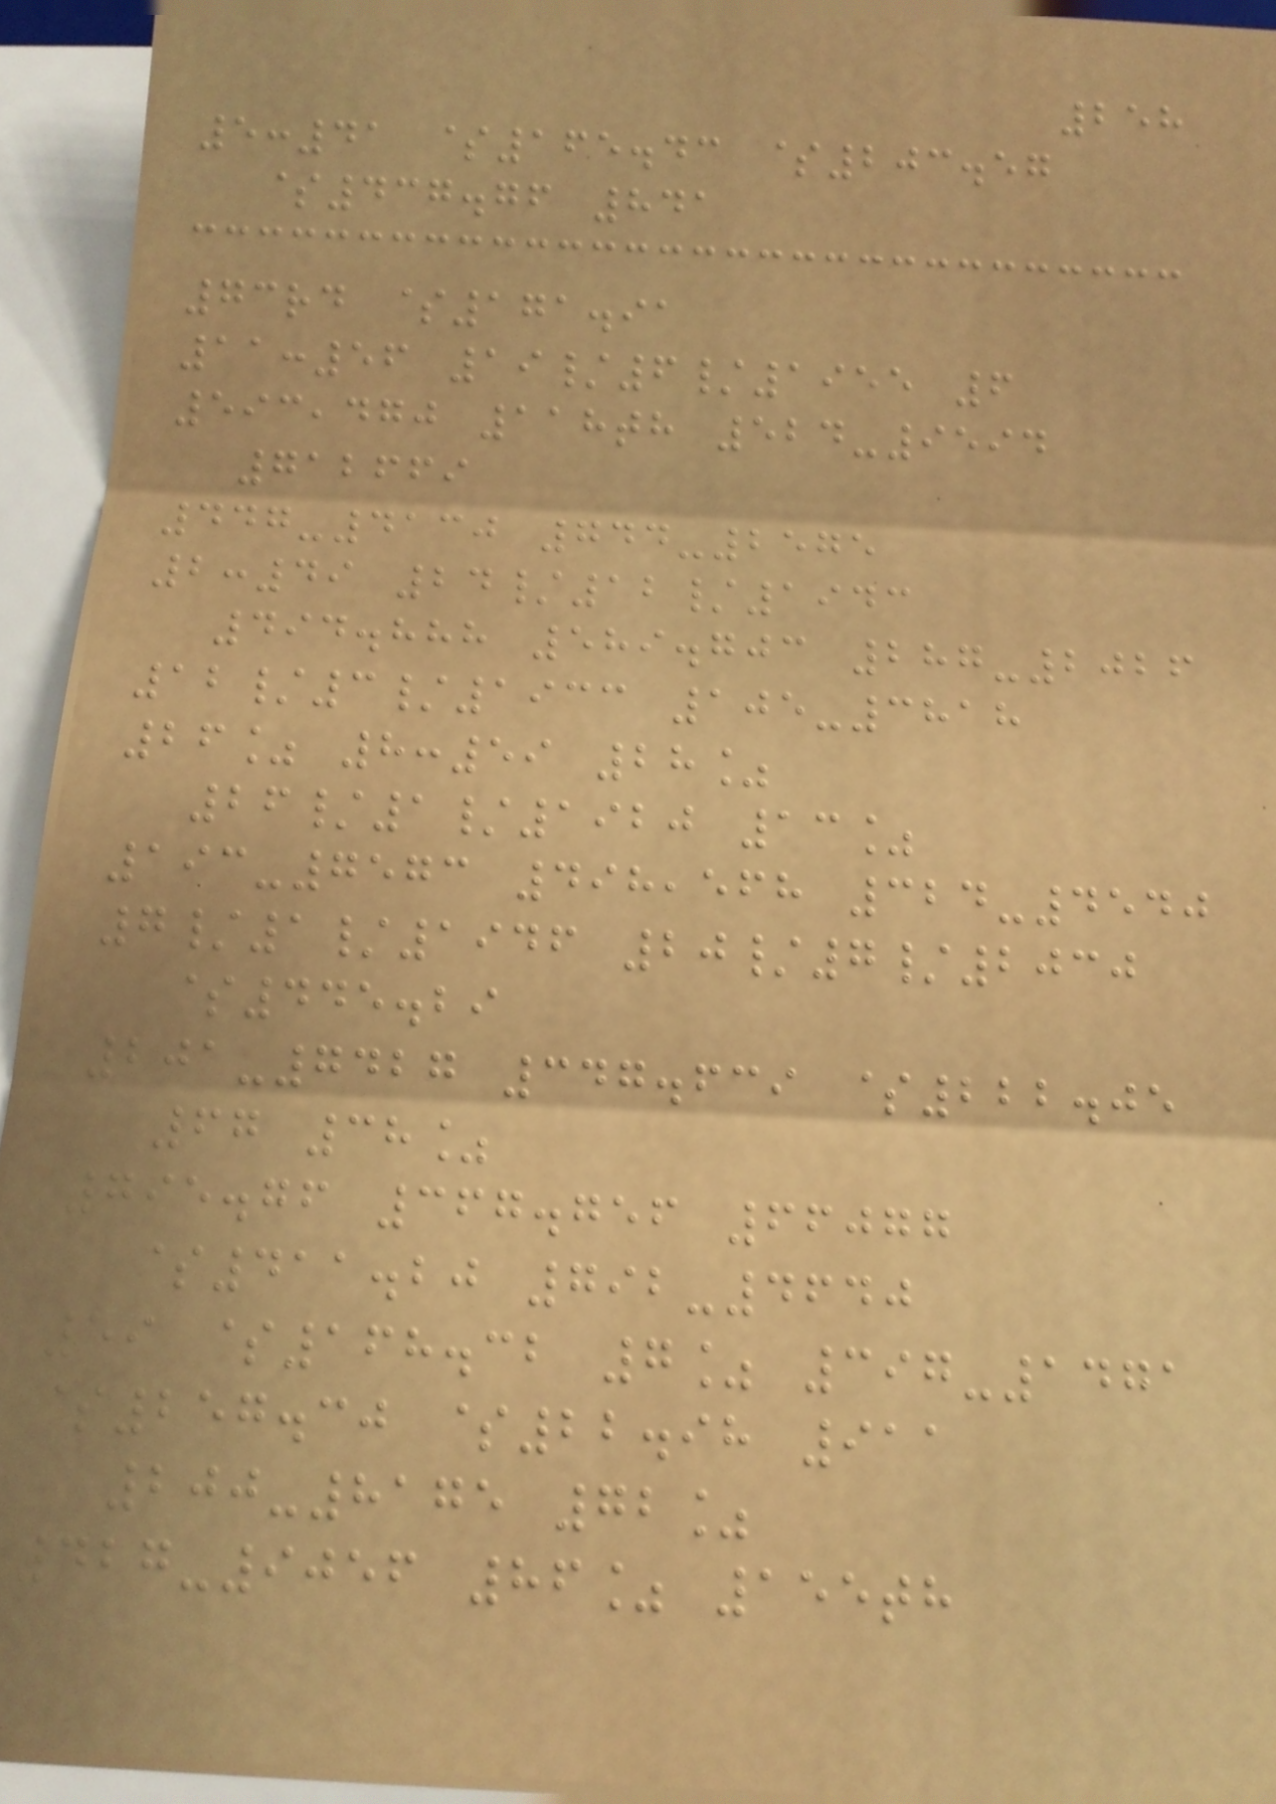258
5:41 $165.43 $203.57
$437.76 841
73rd $171.91
11:56 19/6/1955 6
593,470 118th 524-9594
712669
447-4130 744-2575
2:49 24/12/1943
494.888 589.703 287-2026
12/3/1933 105-3818
26% 8:59 28%
26/1/1920 13%
193-7573 498,568 324-4540
7/1/1946 20/7/2030
$445.29
201-7427 347.639 $222.05
67 38%
795.76 367.756 66077
$411.20 792-4640
59 $168.32 7% 397-1471
$257.30 $22.98 911
200-8175 72%
427-9056 86% 155th
